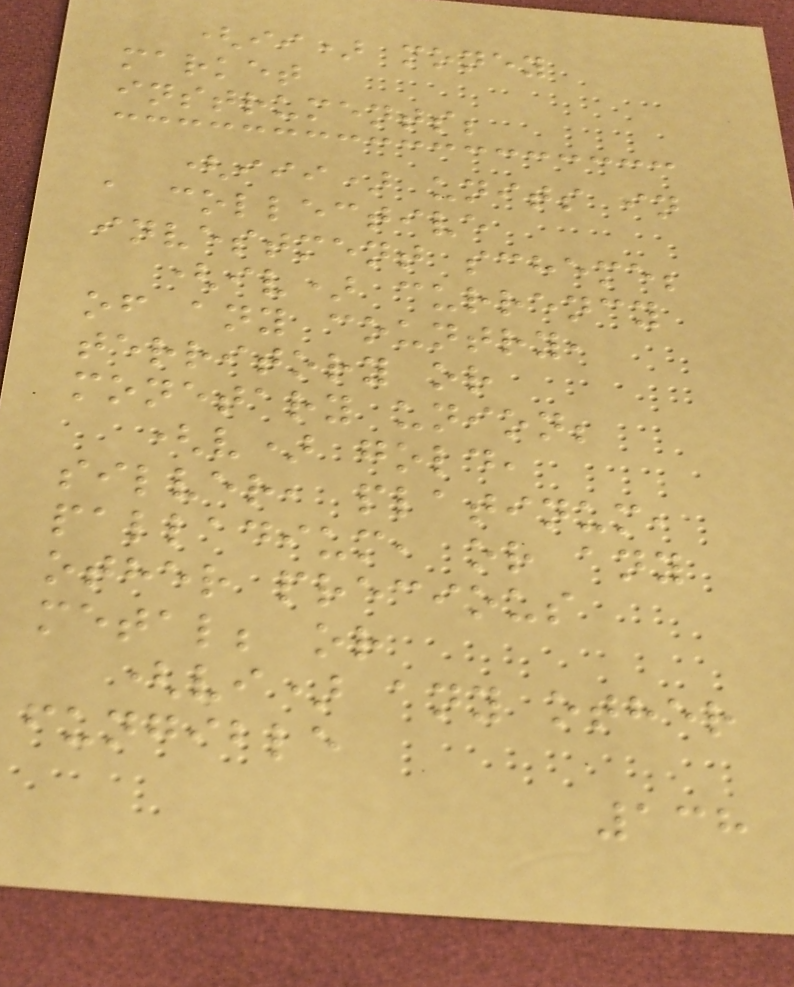(ii) money
market
instruments;
(iii) units in
a collective
investment scheme;
(iv) currency
of any country,
territory or
monetary union;
(v) gold,
silver, platinum,
palladium, or any
other precious
metal; or
(vi) any other
fungible
138
